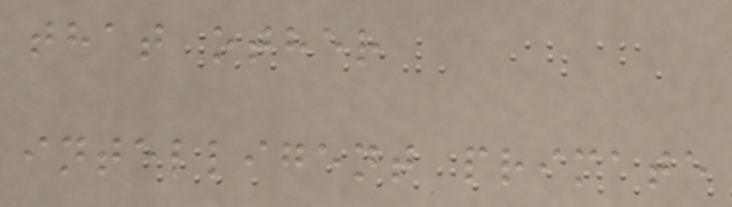that other
intelligent primate
